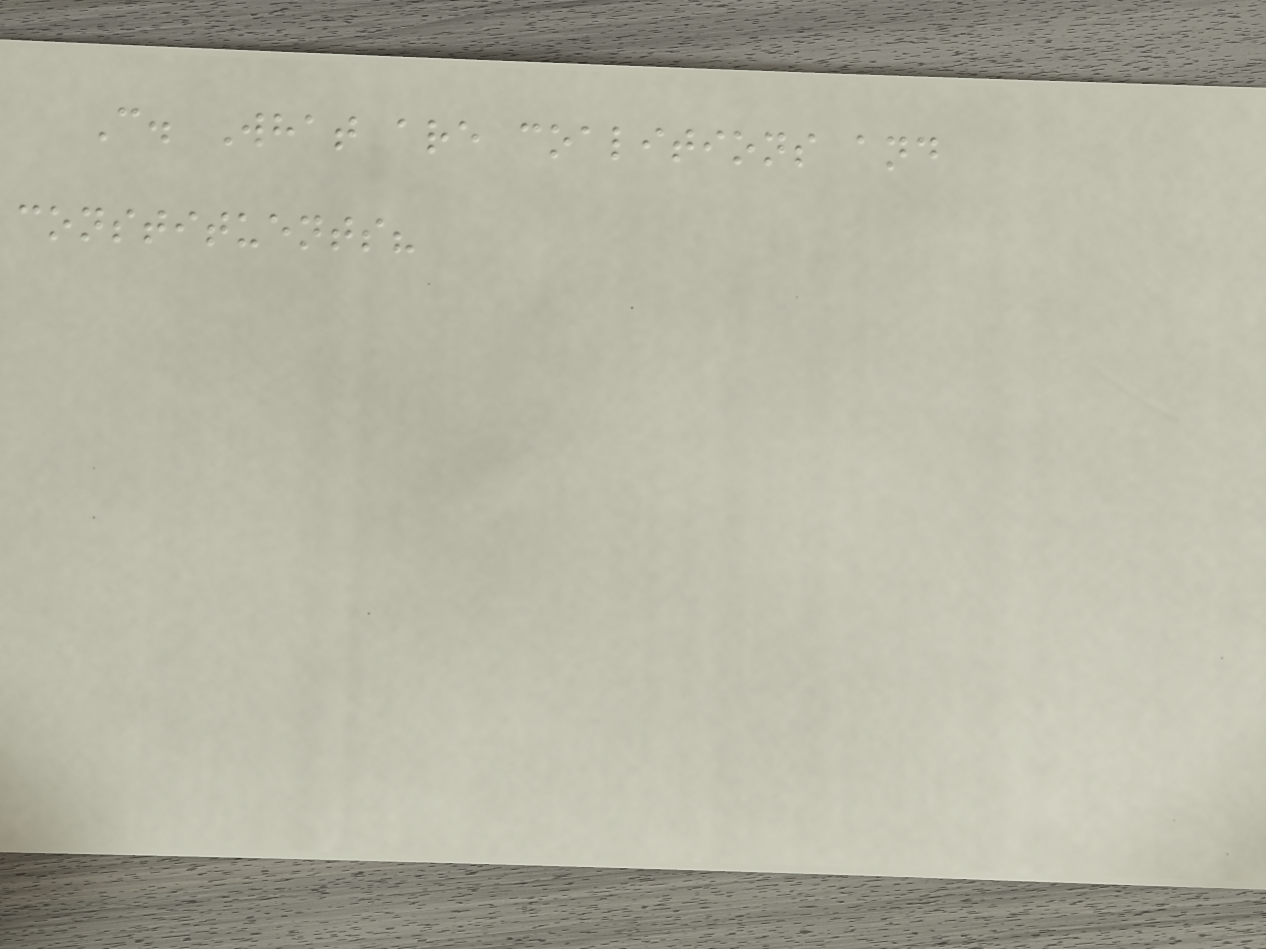C. What are coalitions and
constituents?
